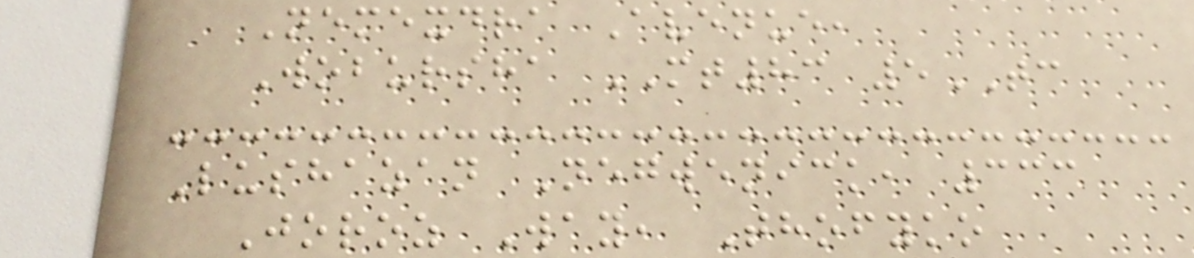Nemexdra Avenue,
Wobursha MT83 5TC
Lushazan Negwenick, 333
Joroz Way, Thofyko
